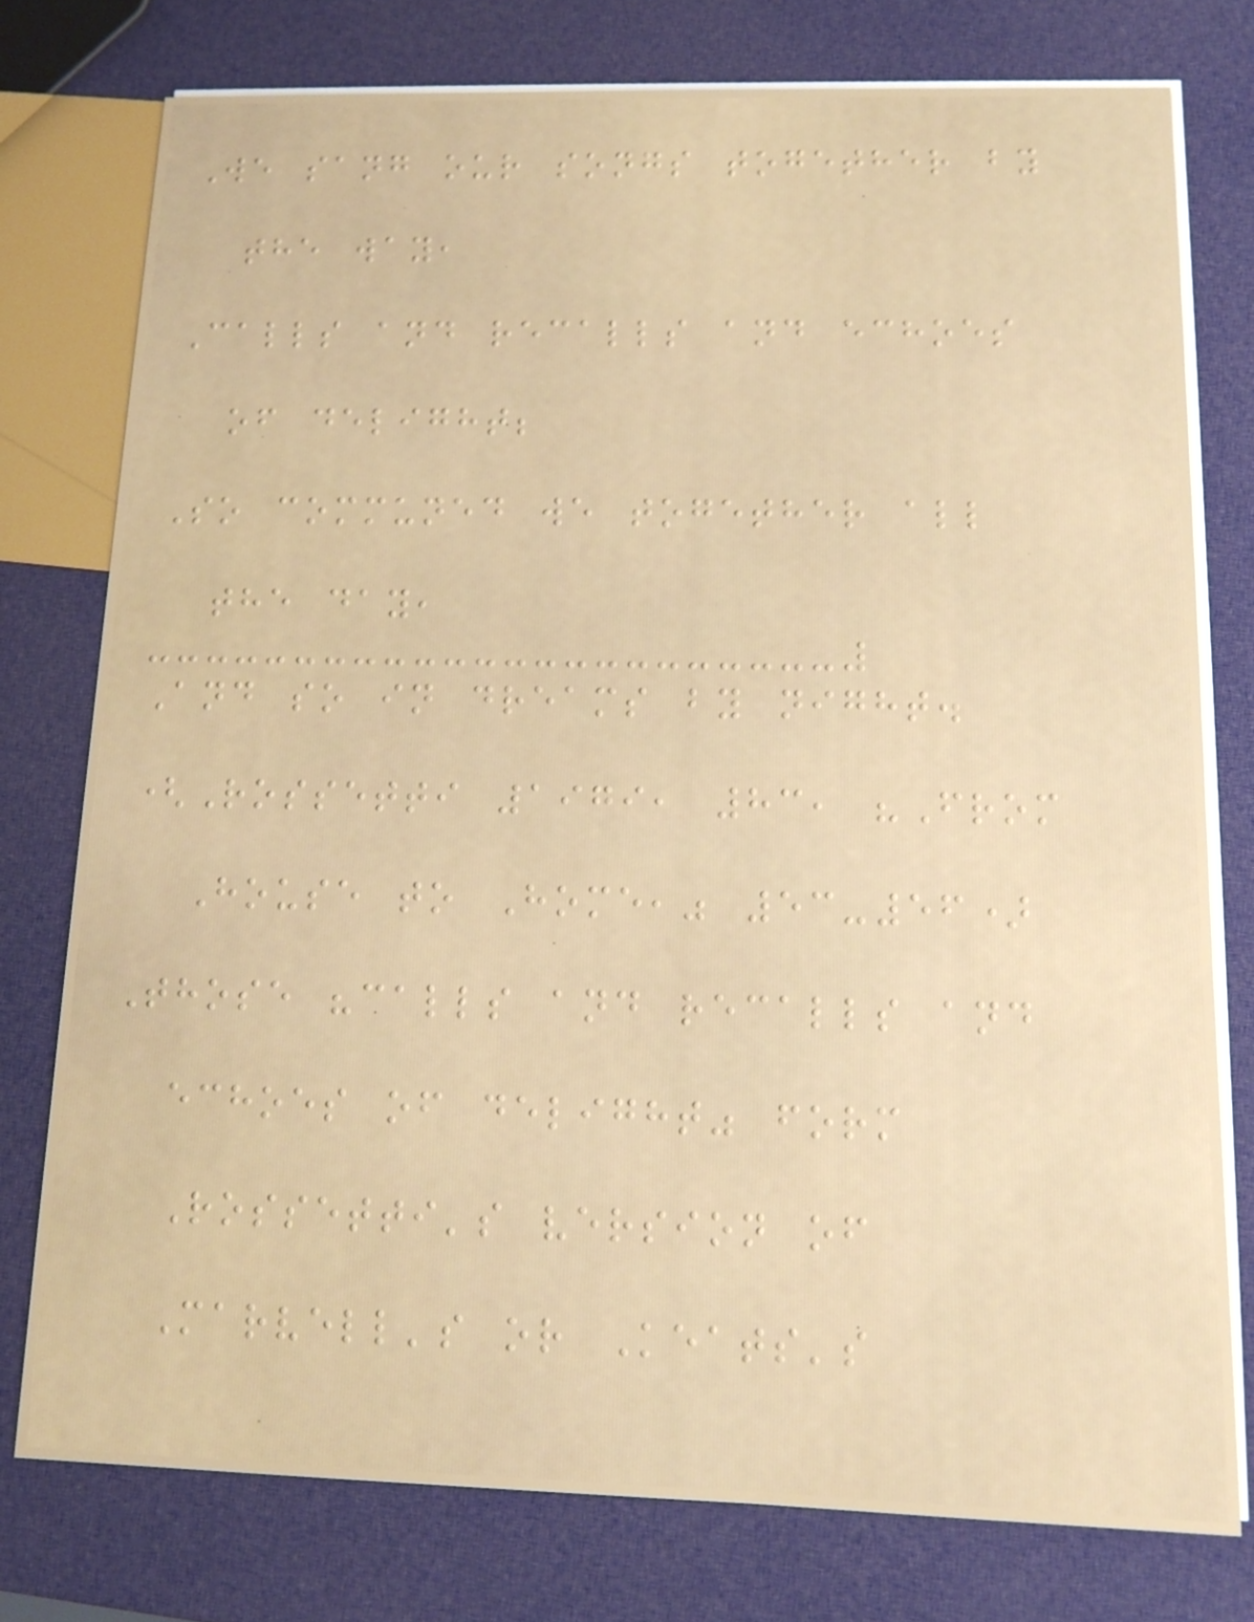We sang our songs together by
the way,
Calls and recalls and echoes
of delight;
So communed we together all
the day,
And so in dreams by night.
(Rossetti 1979, 83, "From
House to Home," 53-56)
Those "calls and recalls and
echoes of delight" form
Rossetti's version of
Marvell's or Keats's
